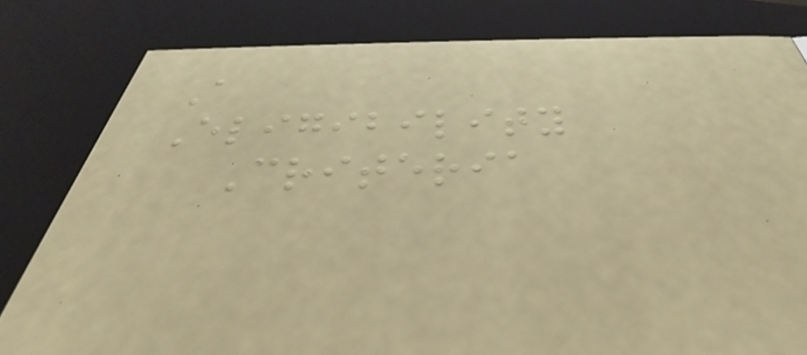A
Eligibility
Criteria
